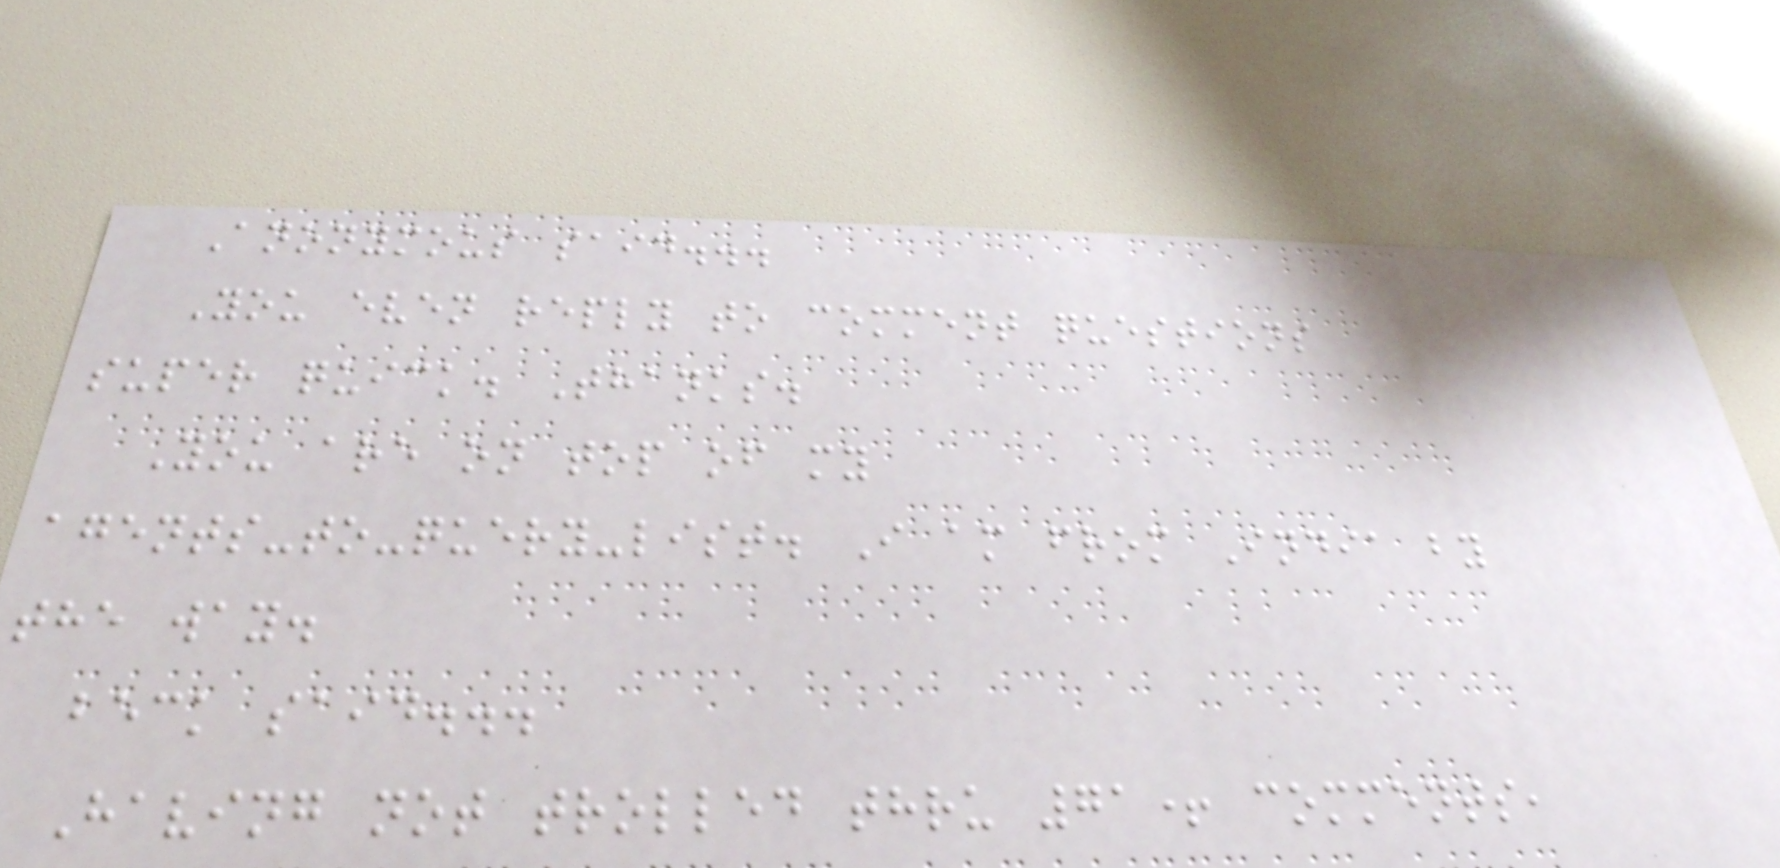Anonymous said...
You even reply to comment questions
super quick. Thanks.
You are on top of my
agents-to-query-list. I am from India by
the way.
beck said...
Having not trolled thru 71+ comments,
